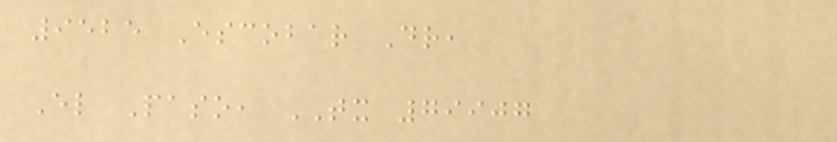9525 Escobar Dr,
El Paso, TX 79907
